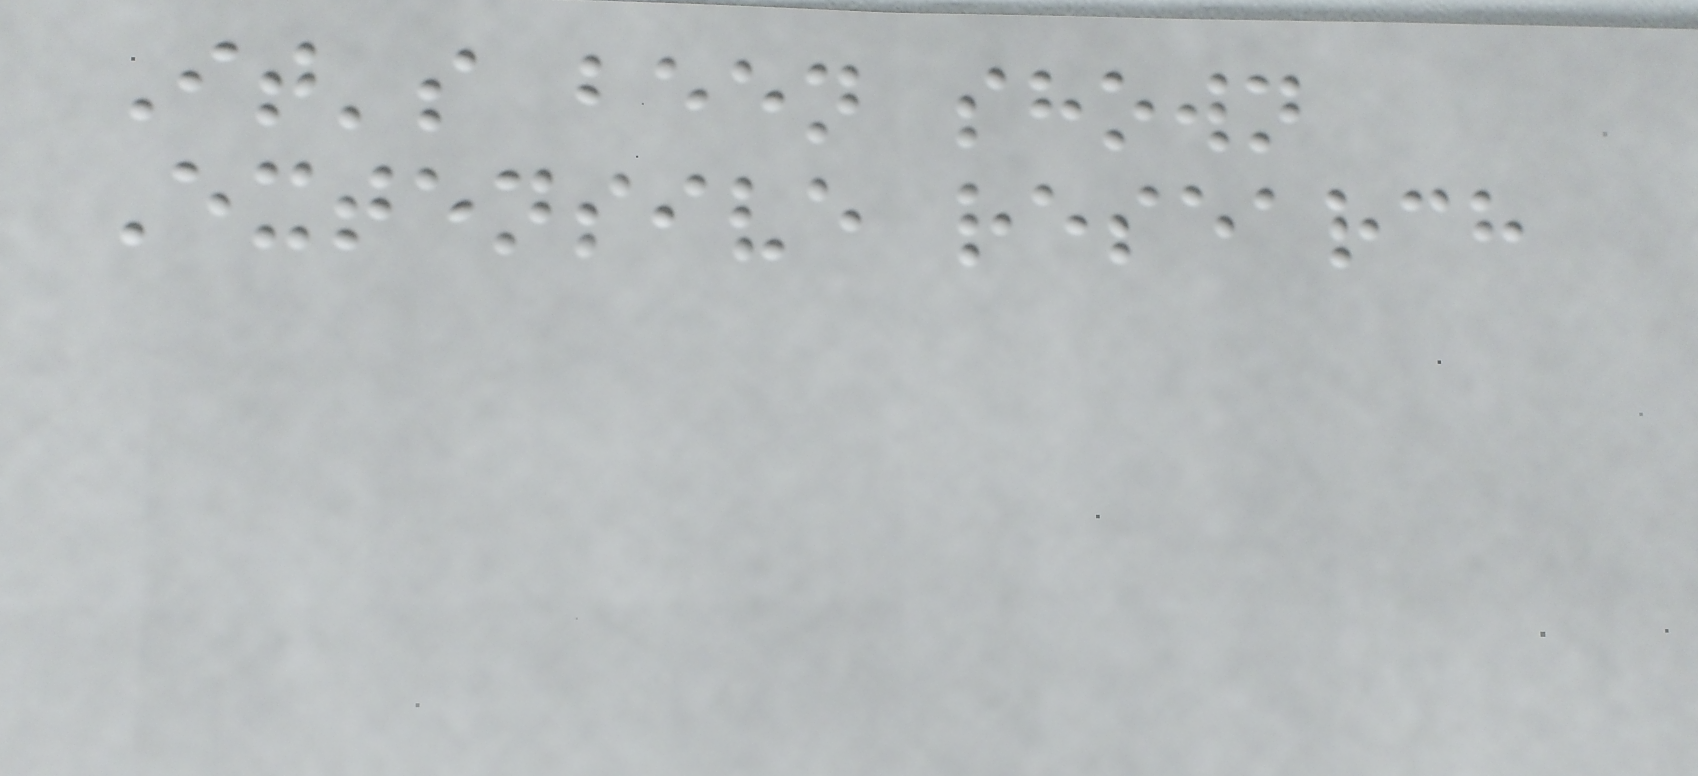It's been shown
Extensive research
